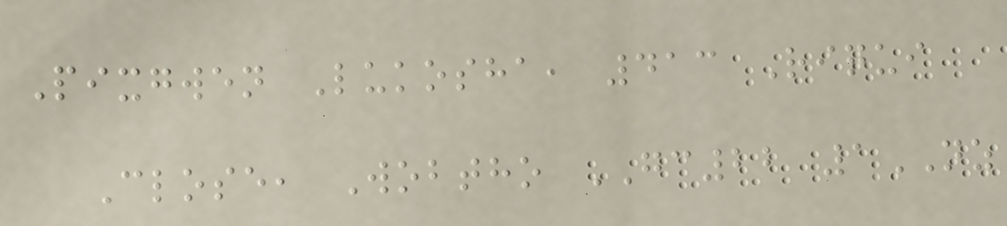Pixgwen Lukosha, 413 Riqui
Close, Wobtho GC22 1NZ
